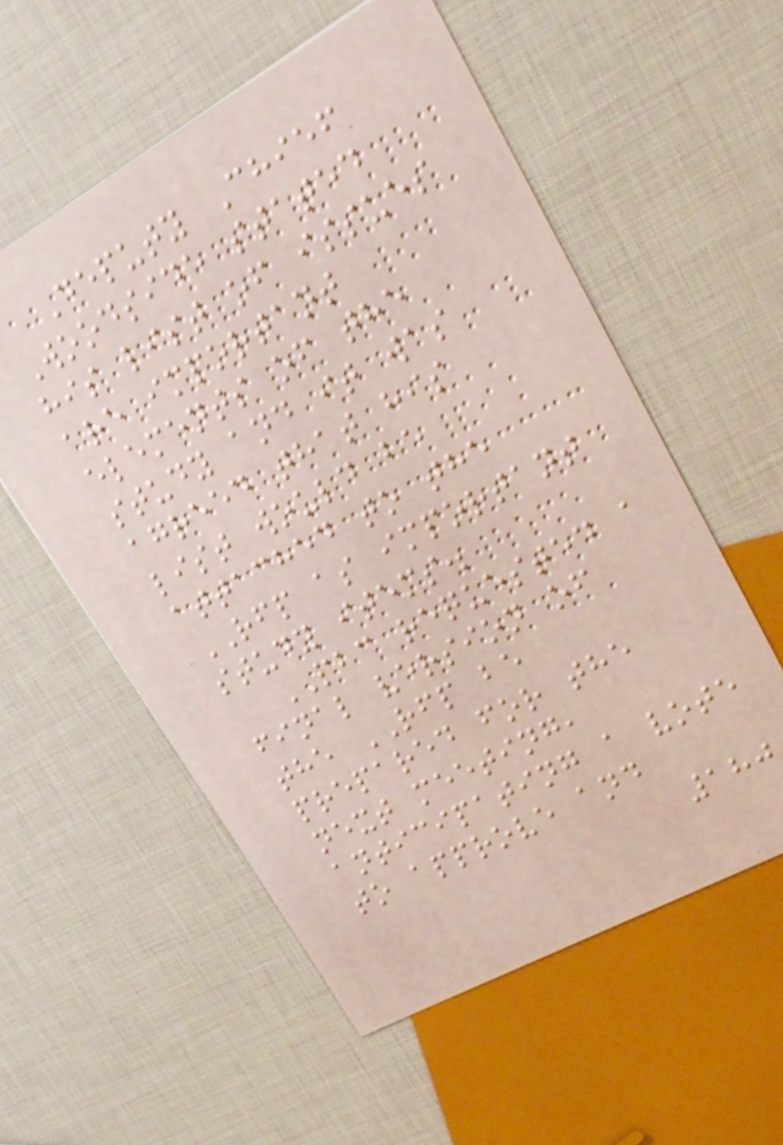Deputy Chief
Woodside stated
his list of issues
are important
elements of the
study and it was
agreed that his
list would be
attached to the
RFP as important
study items.
PBC requested a
final version of
the RFP be
prepared for the
next meeting,
anticipating a vote
to approve and
180
